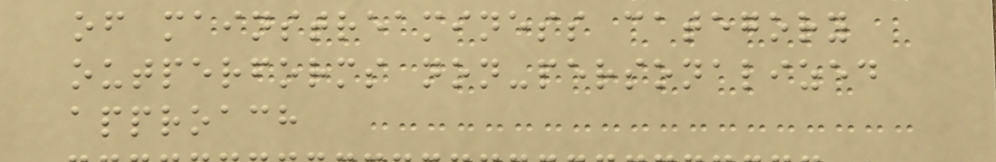of mainstreaminess category
outperforms non-personalized
approach
